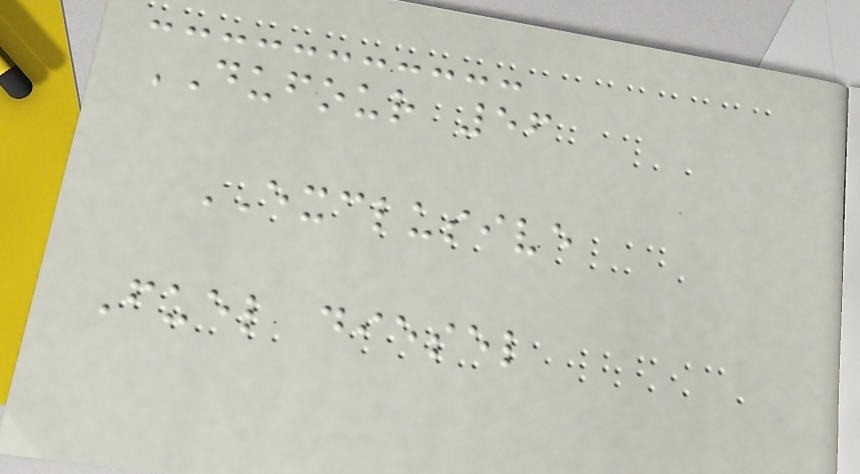DUFOUR 56
EXCLUSIVE
Fuel diesel
